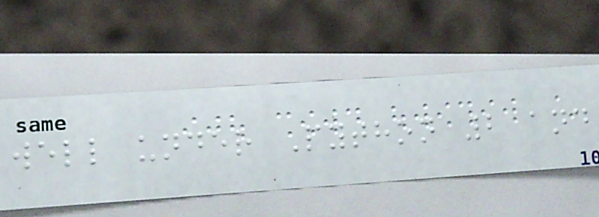well under Python 2 and
